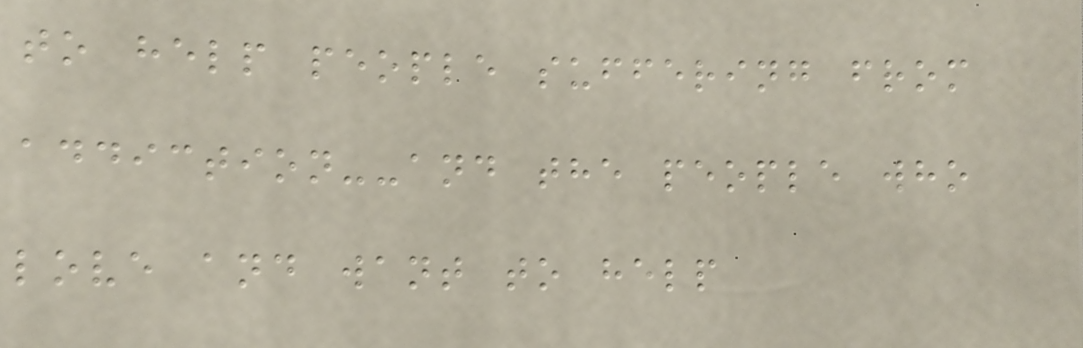to help people suffering from
addiction--and the people who
love and want to help
